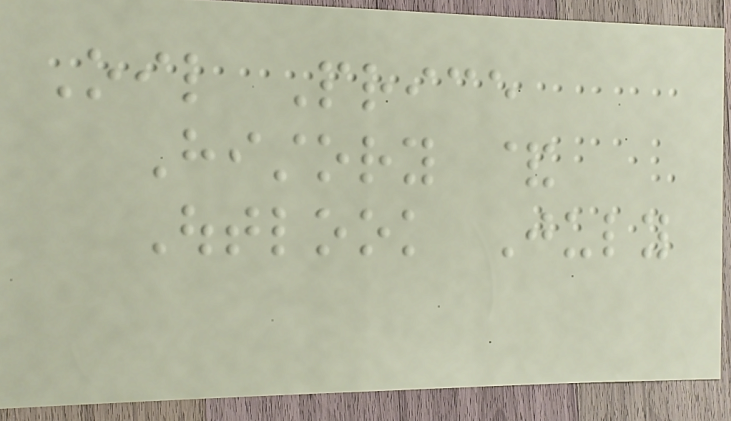Oil Price
History &
Outlook July
